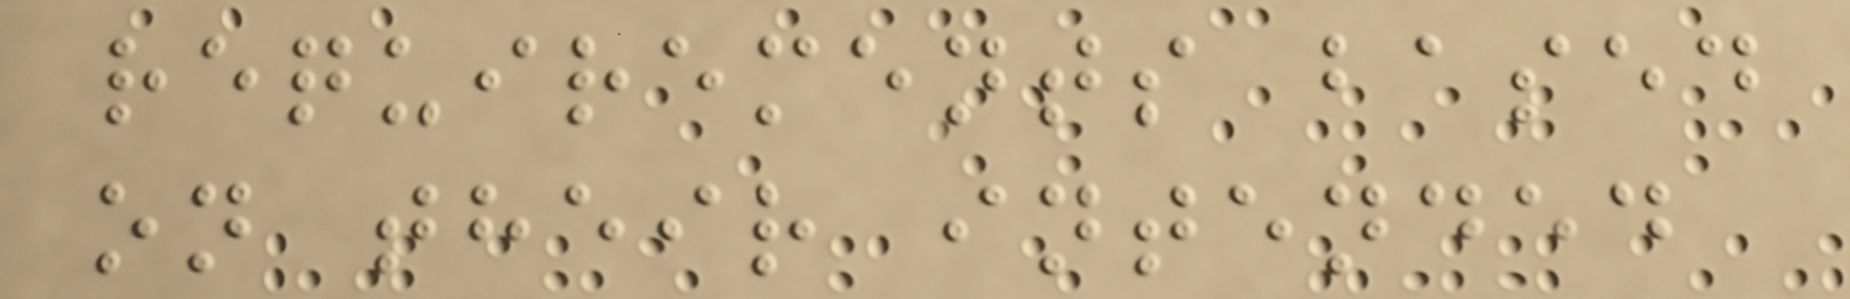requirements based
on their intended
